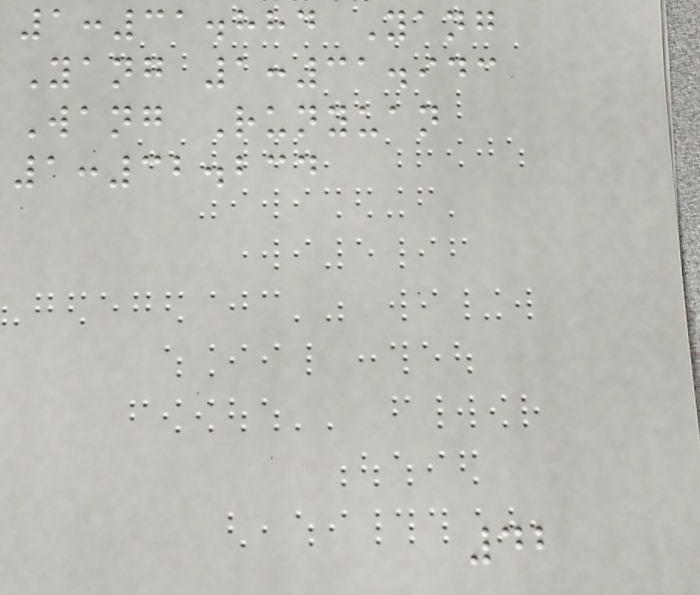1:31.884 Yang
Yang 1:31.943
Wang Runyuan
1:32.234
42
